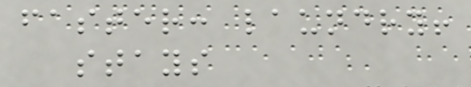faster: laundry!
stays
